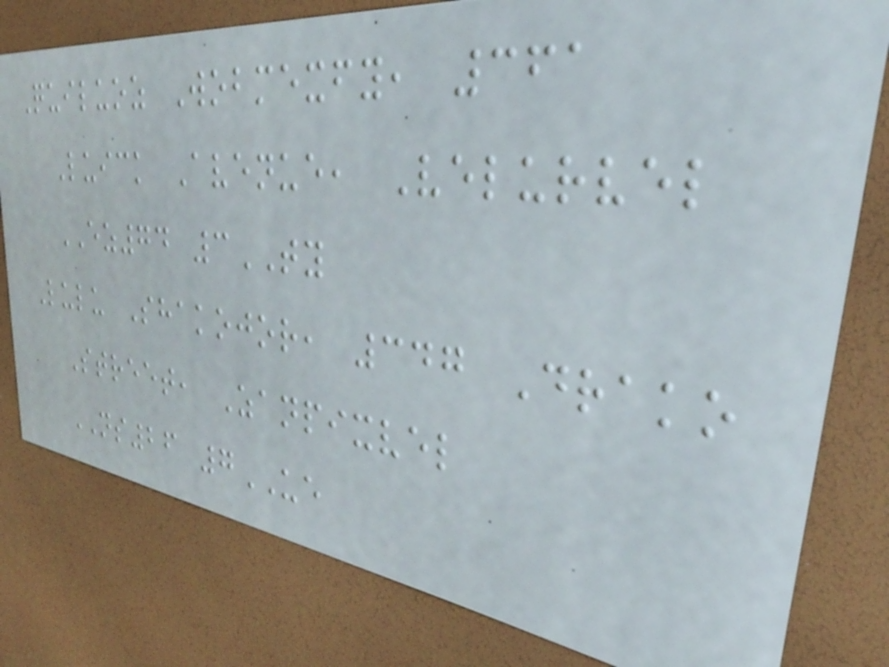Quiluoz Wobmexfy, 361
Luick Avenue, Velurvel
EZ74 3TY
Lulu Shakojor, 347 Drako
Street, Zanpixvel
NS26 7UE
